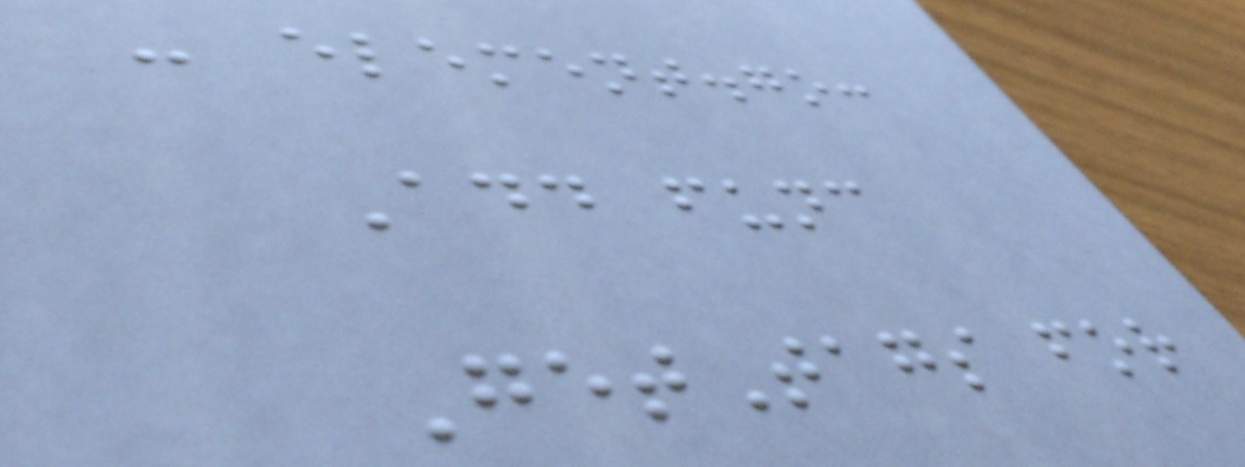- element.go:
Add func
GetTags for
